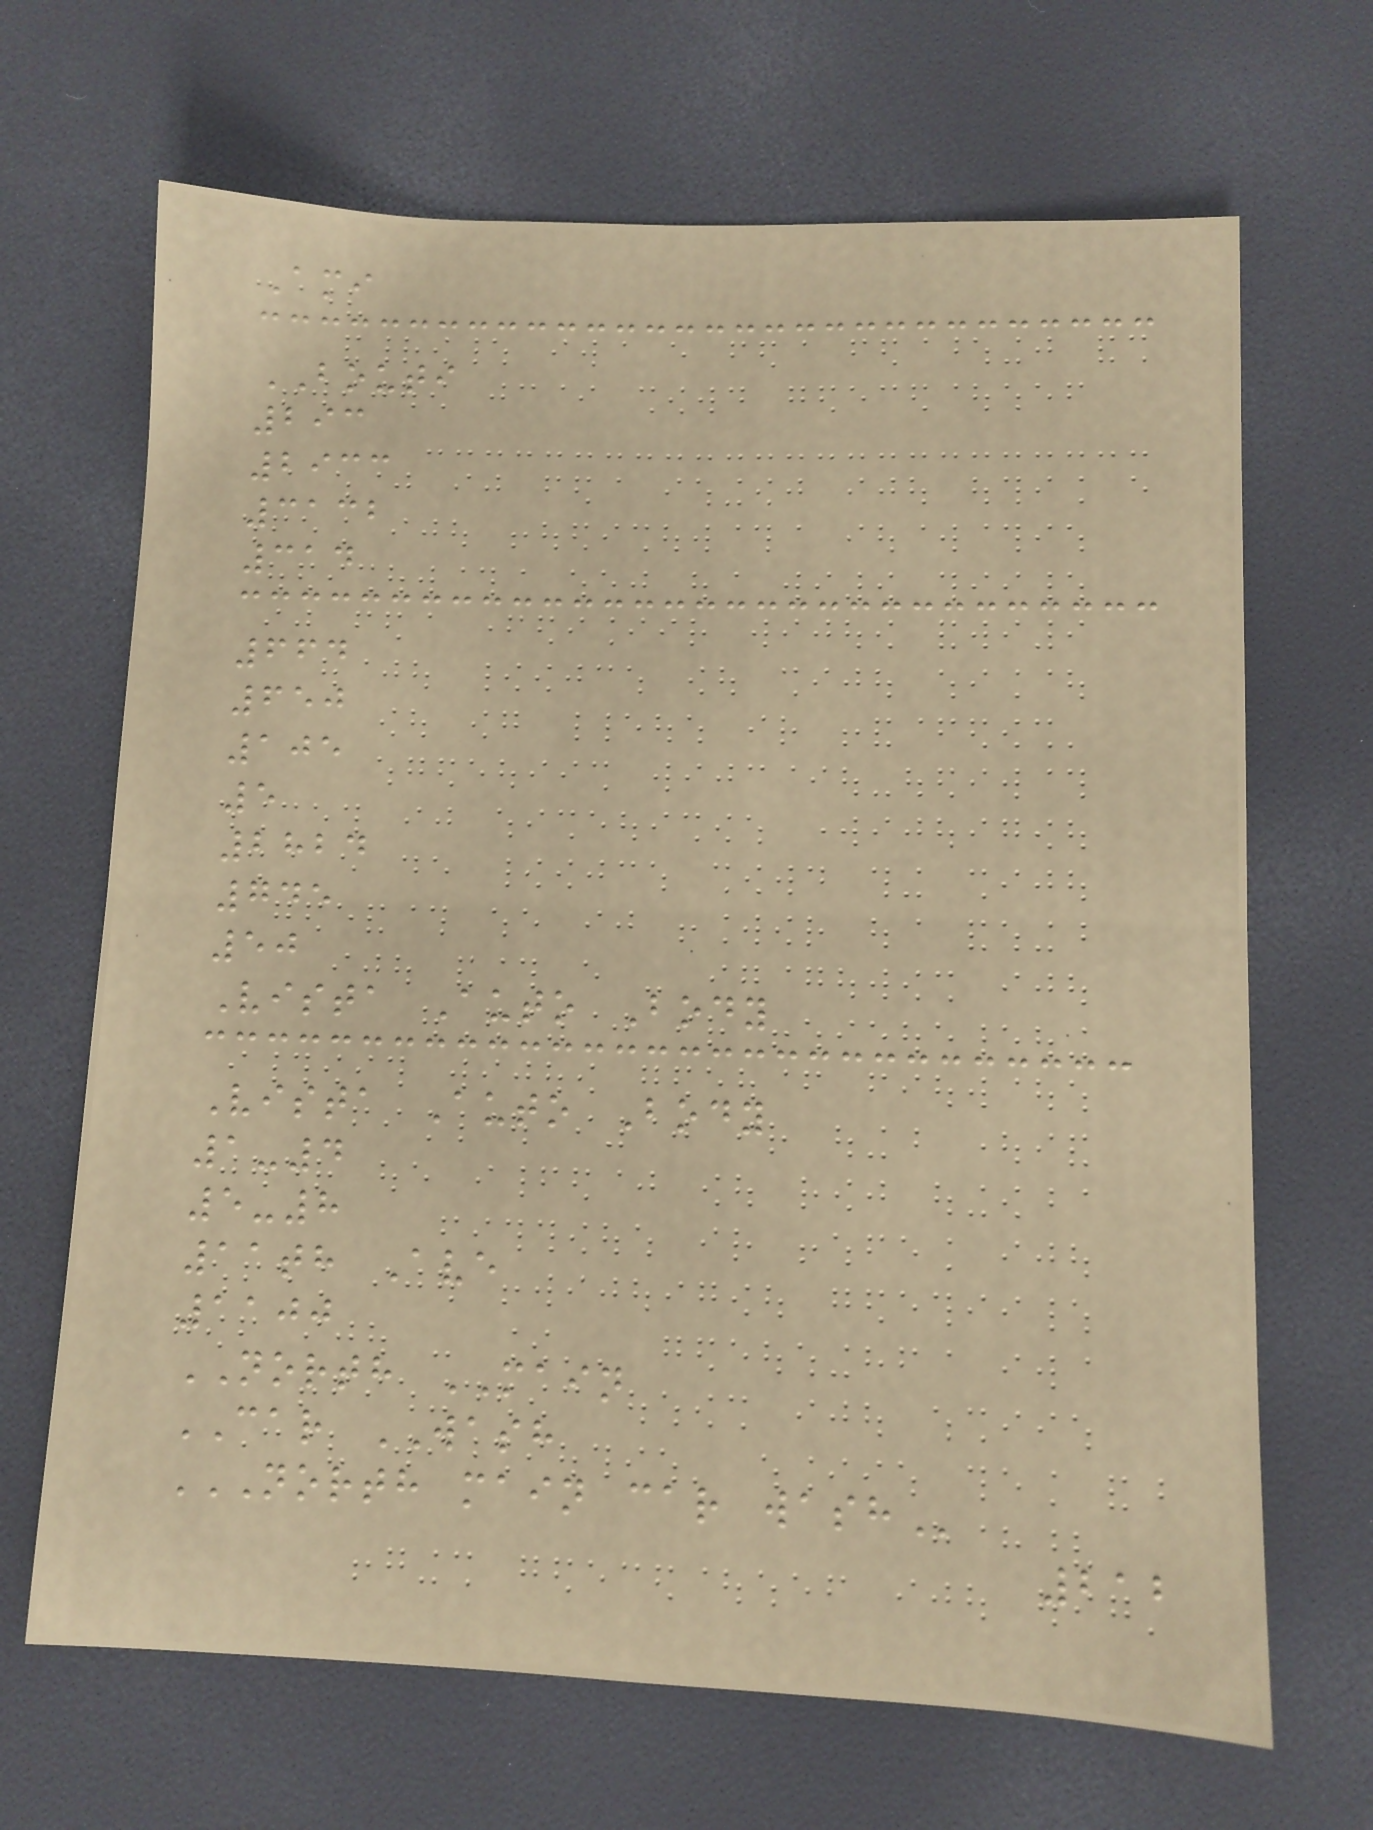Ami
BOUTI
293
2933
3132
314
664
650
105
5
2824
745
50
Vista Auto Body
Vista Auto Body
1-4
5-8
11th Ave
1100
NORTH MAIN
CAR WASH
NORTH MAIN CAR WASH
212
